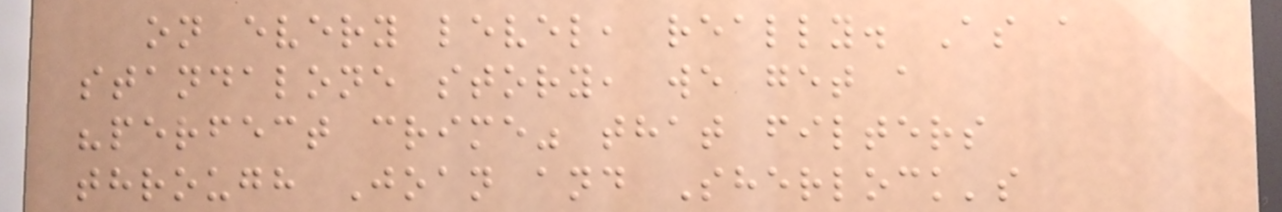on every level, really. As a
standalone story, we get a
"perfect crime" that filters
through Joan and Sherlock's
